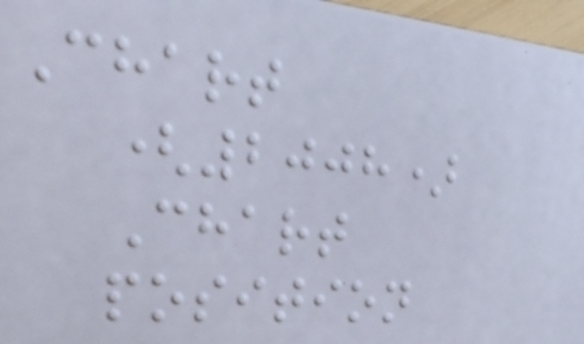Chart
(2008)
Chart
position
